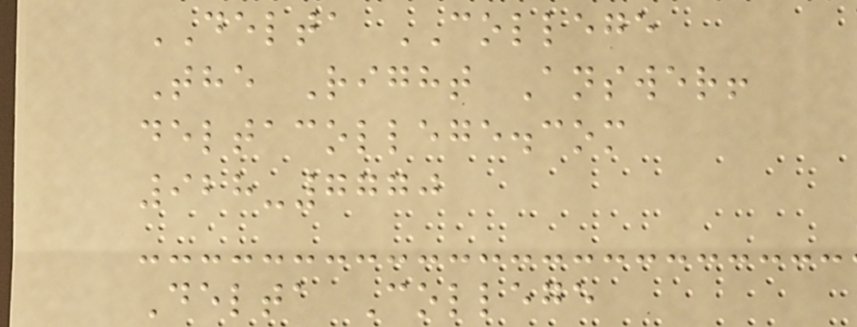DELTA COLLEGE
The Right Answer!
deltacollege.com
928-7770
Delta College
